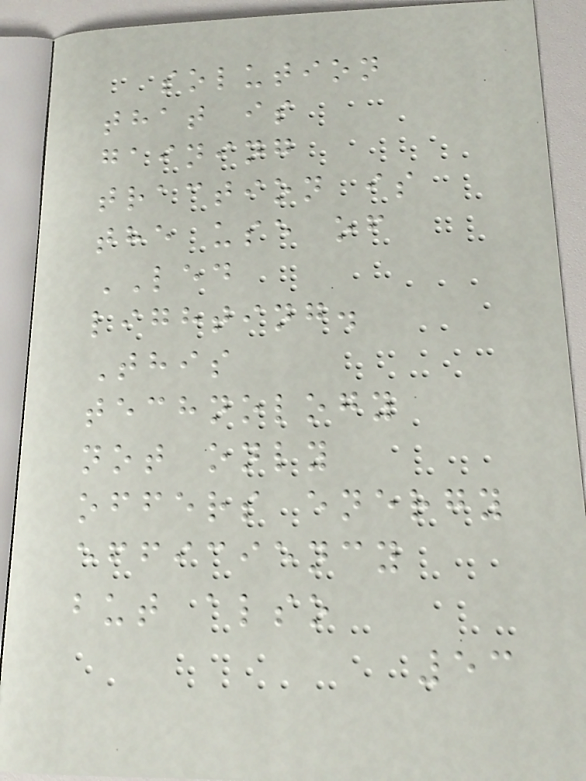solution
that is
gaining
traction is
the use of
LED
lighting.
This
technology
not only
offers energy
efficiency
but also
53
